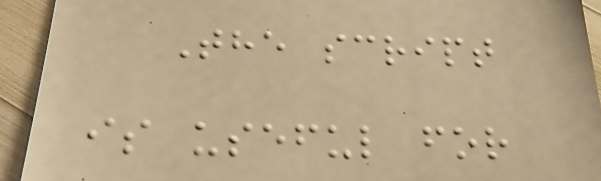The script
is useful for
